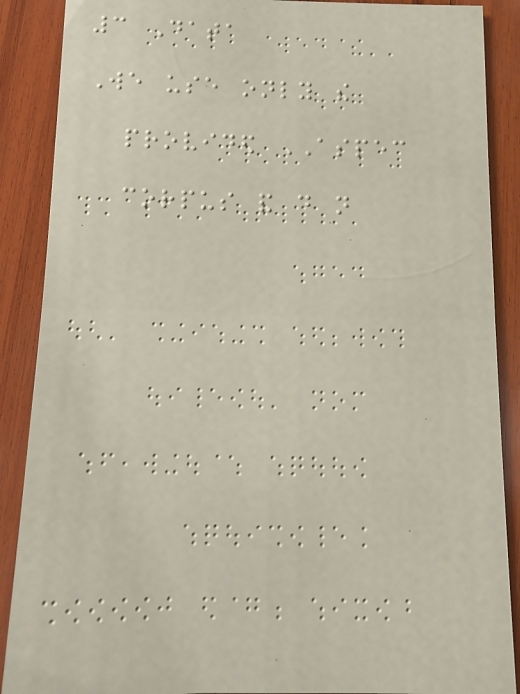3 Data
We use only the
provided ASPEC
corpus and do not
